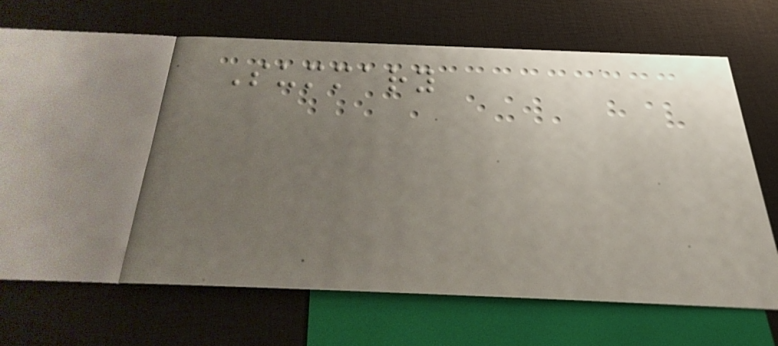Summary
